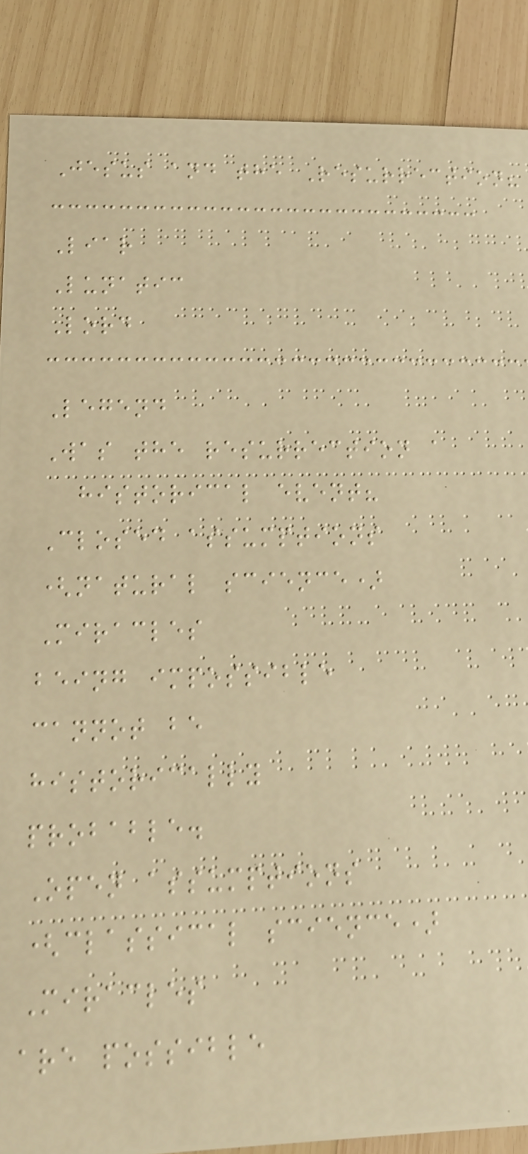Jesus and the Resurrection?
Liar
Lunatic
Lord
Legend
Was the resurrection a
historical event?
Closed assumptions
(natural science)
Miracles
being impossible
cannot be
historically
probable.
Open assumptions
(classical science)
Miracles
are possible
